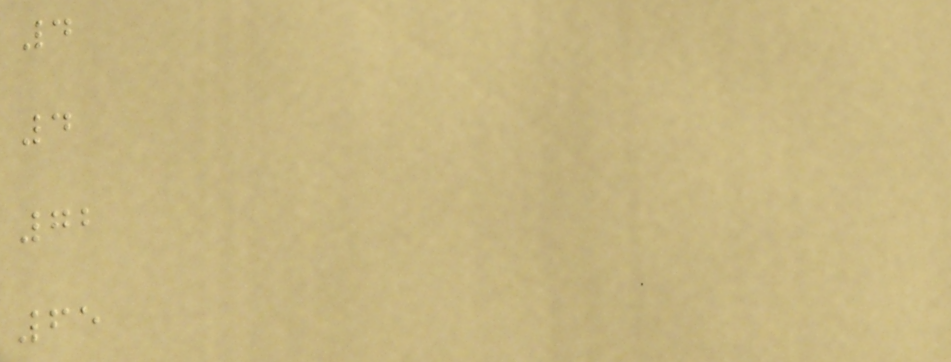4
4
72
65
